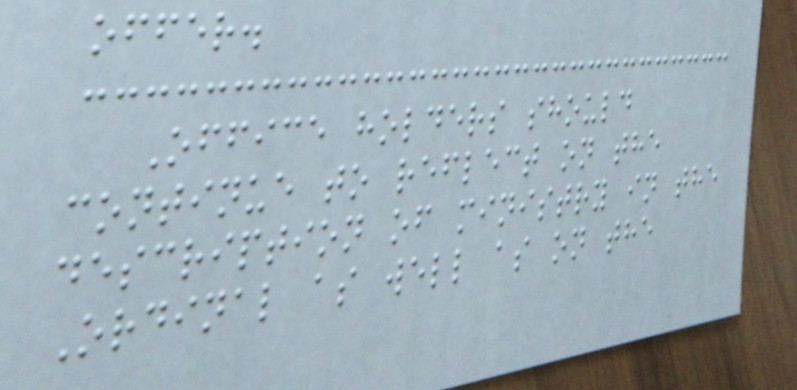offer.
Office holders should
continue to reflect on the
description of ministry in the
Ordinal as well as on the
